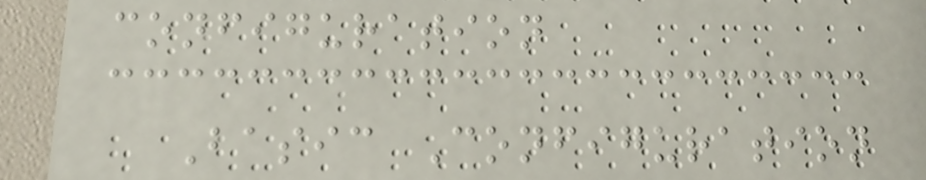configuration
Basic Configuration
